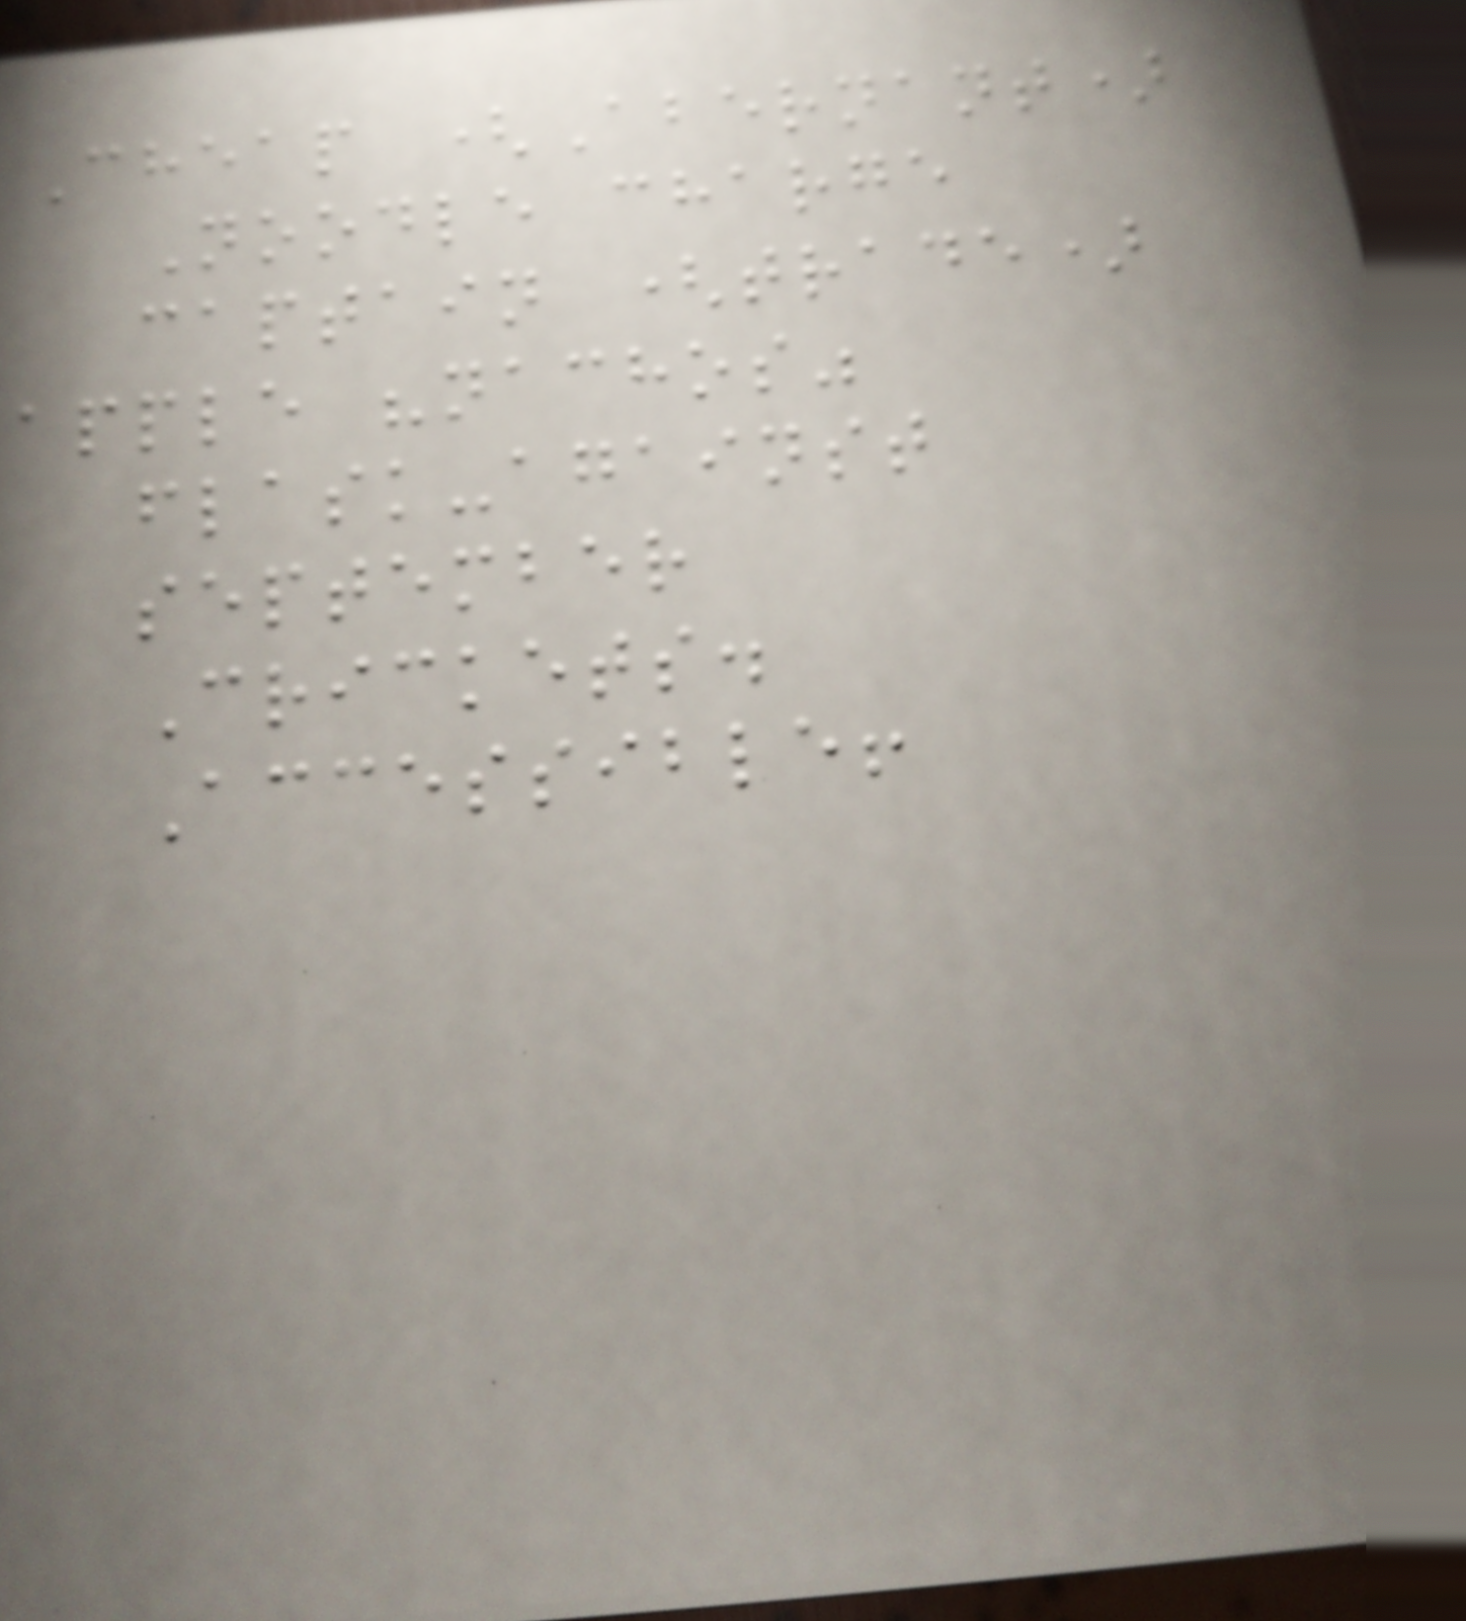Cheap (Abernant)
Noodle charge
captain (trade)
apple "nachos"
flask-against
september
Crickets.
Accessible!
